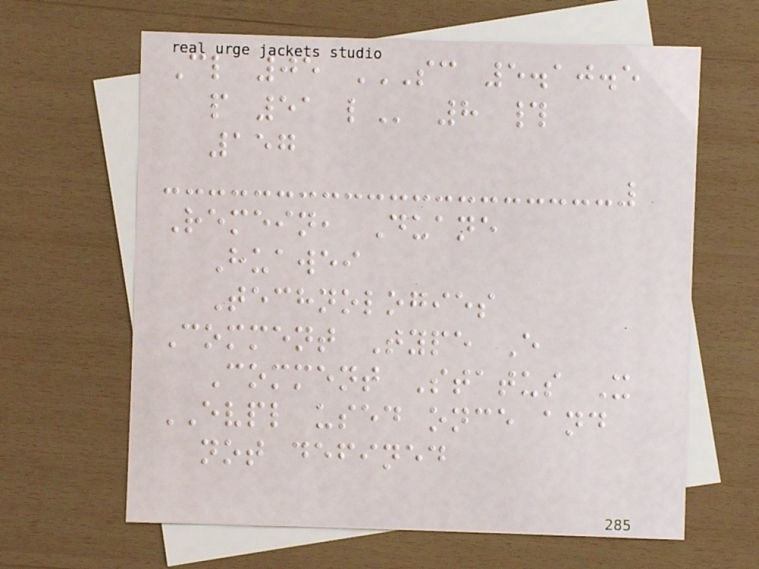Cl 05 SC 5.10.5
P 51 L 8 #
157
Remein, Duane
Huawei
Technologies
Comment Type E
Comment Status X
EVPL used once and
not defined
